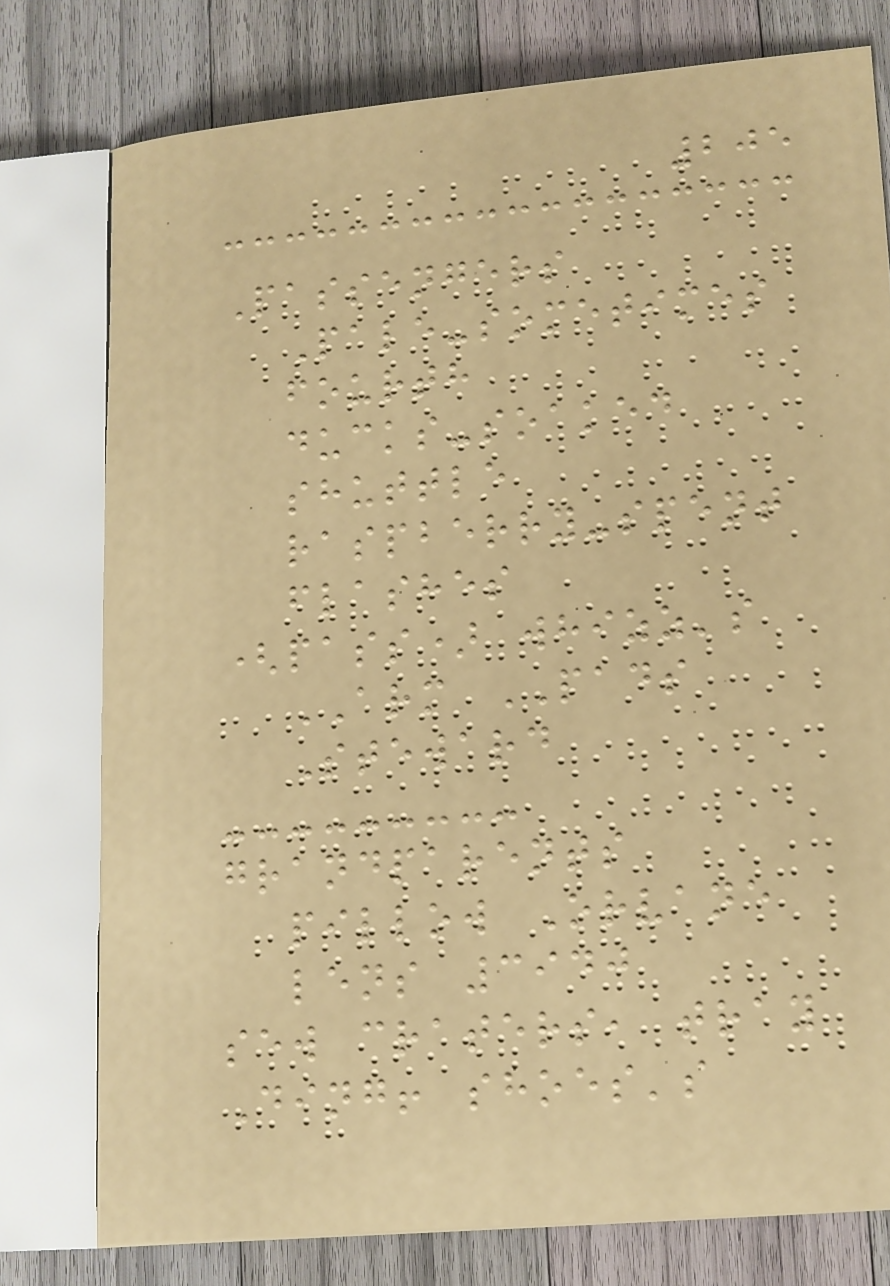205
Passengers
Pale-sometimes
fourth
ducks-soaked
shuttle
raspberry-spent
flashes
(pass) whizz's
ARM PADS
Steward
grandparents
pillow Orvane
lens 3940
sew craters, tray
Ding! shoes's
